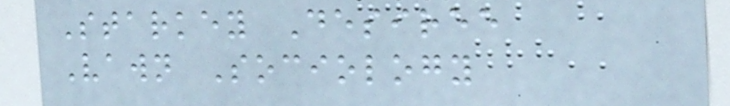Starkey Desiree
Vawn Sociology
